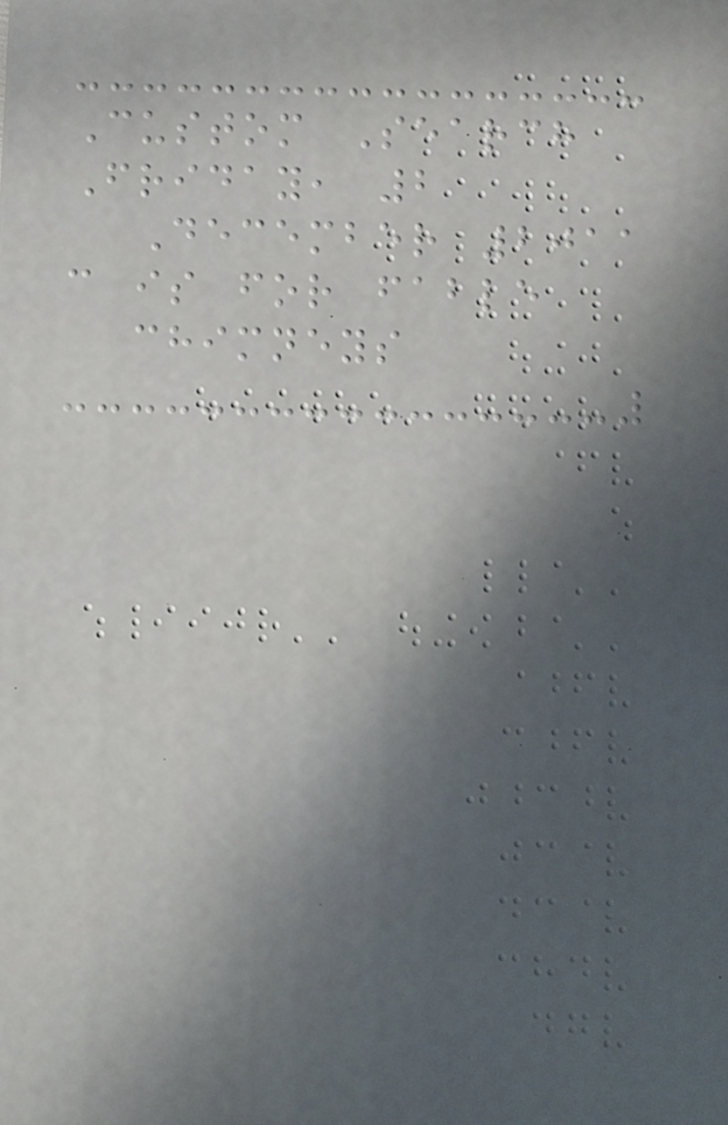Custom Search
Friday, 2
December 2011
c is for fable
chimneys
